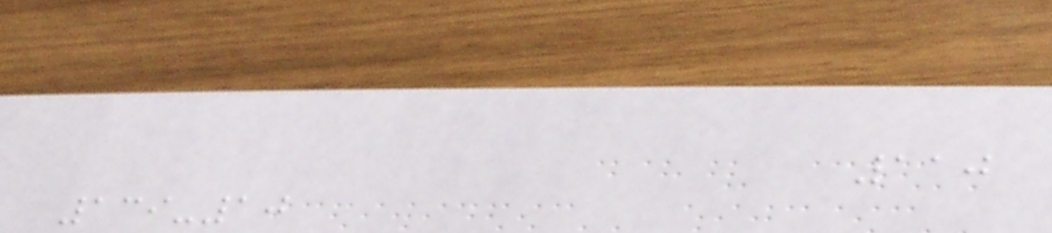110
139-10
